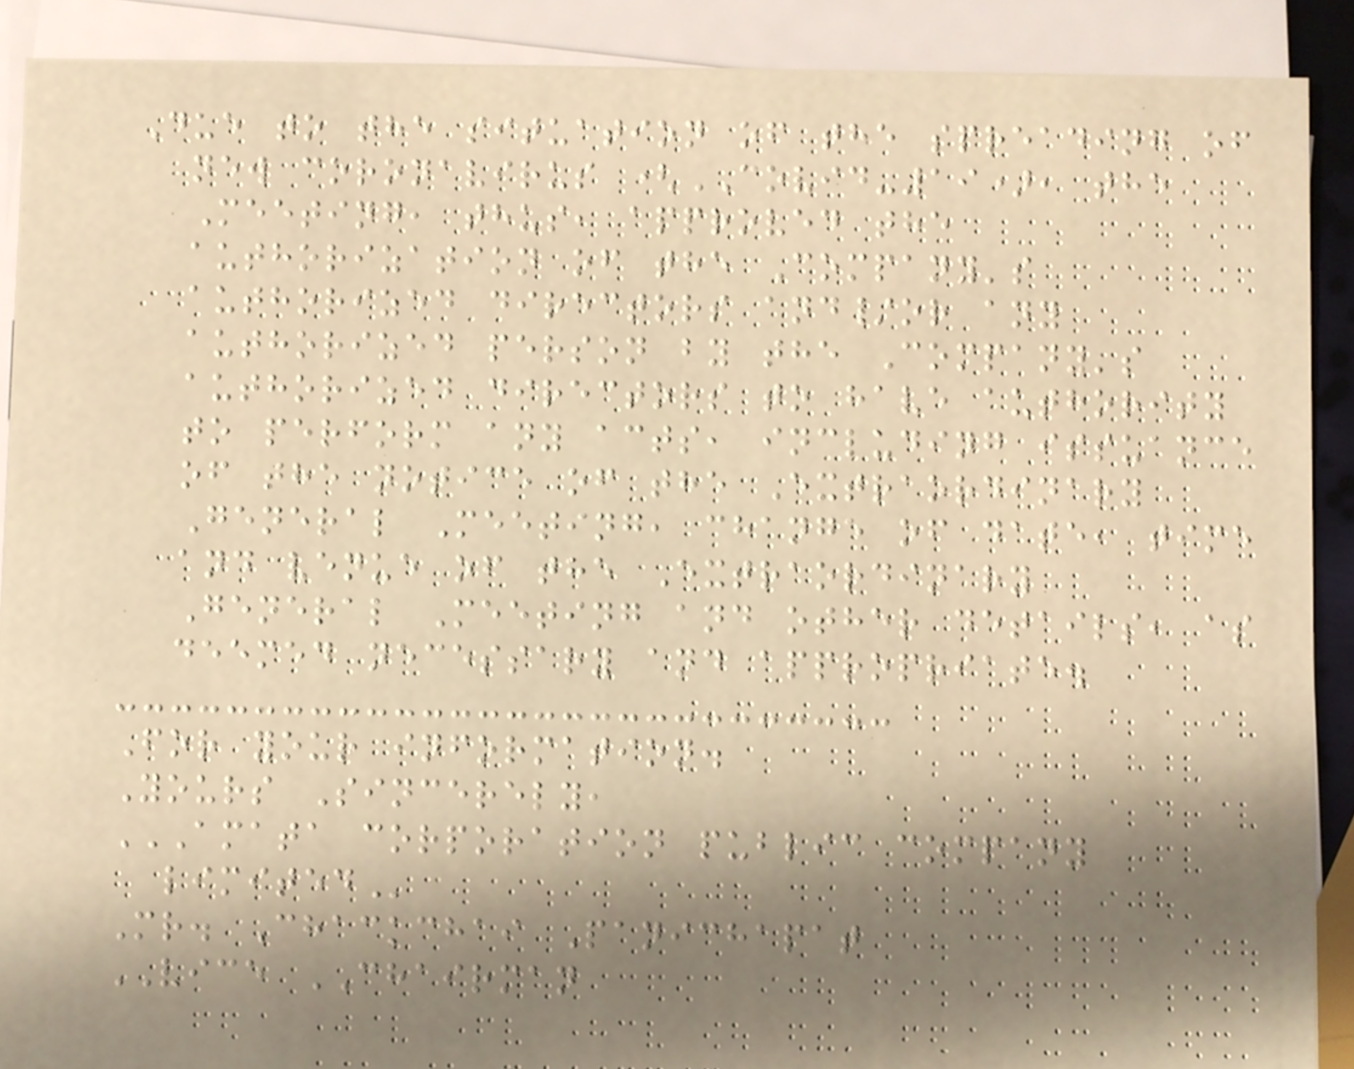Due to the situation of the spreading of
new coronavirus (COVID-19), the
Meeting, thus, approved the
authorization of the Company's
authorized directors and/or any
authorized person by the Company's
authorized directors to have authority
to perform any acts, including issuance
of the notice of the Extraordinary
General Meeting, change of date, time
and venue of the Extraordinary
General Meeting and other details, as
deemed necessary and appropriate.
For your information.
Yours Sincerely,
AMATA CORPORATION PUBLIC COMPANY
LIMITED
Mr. Chackchai Panichapat
VICE CHAIRMAN
